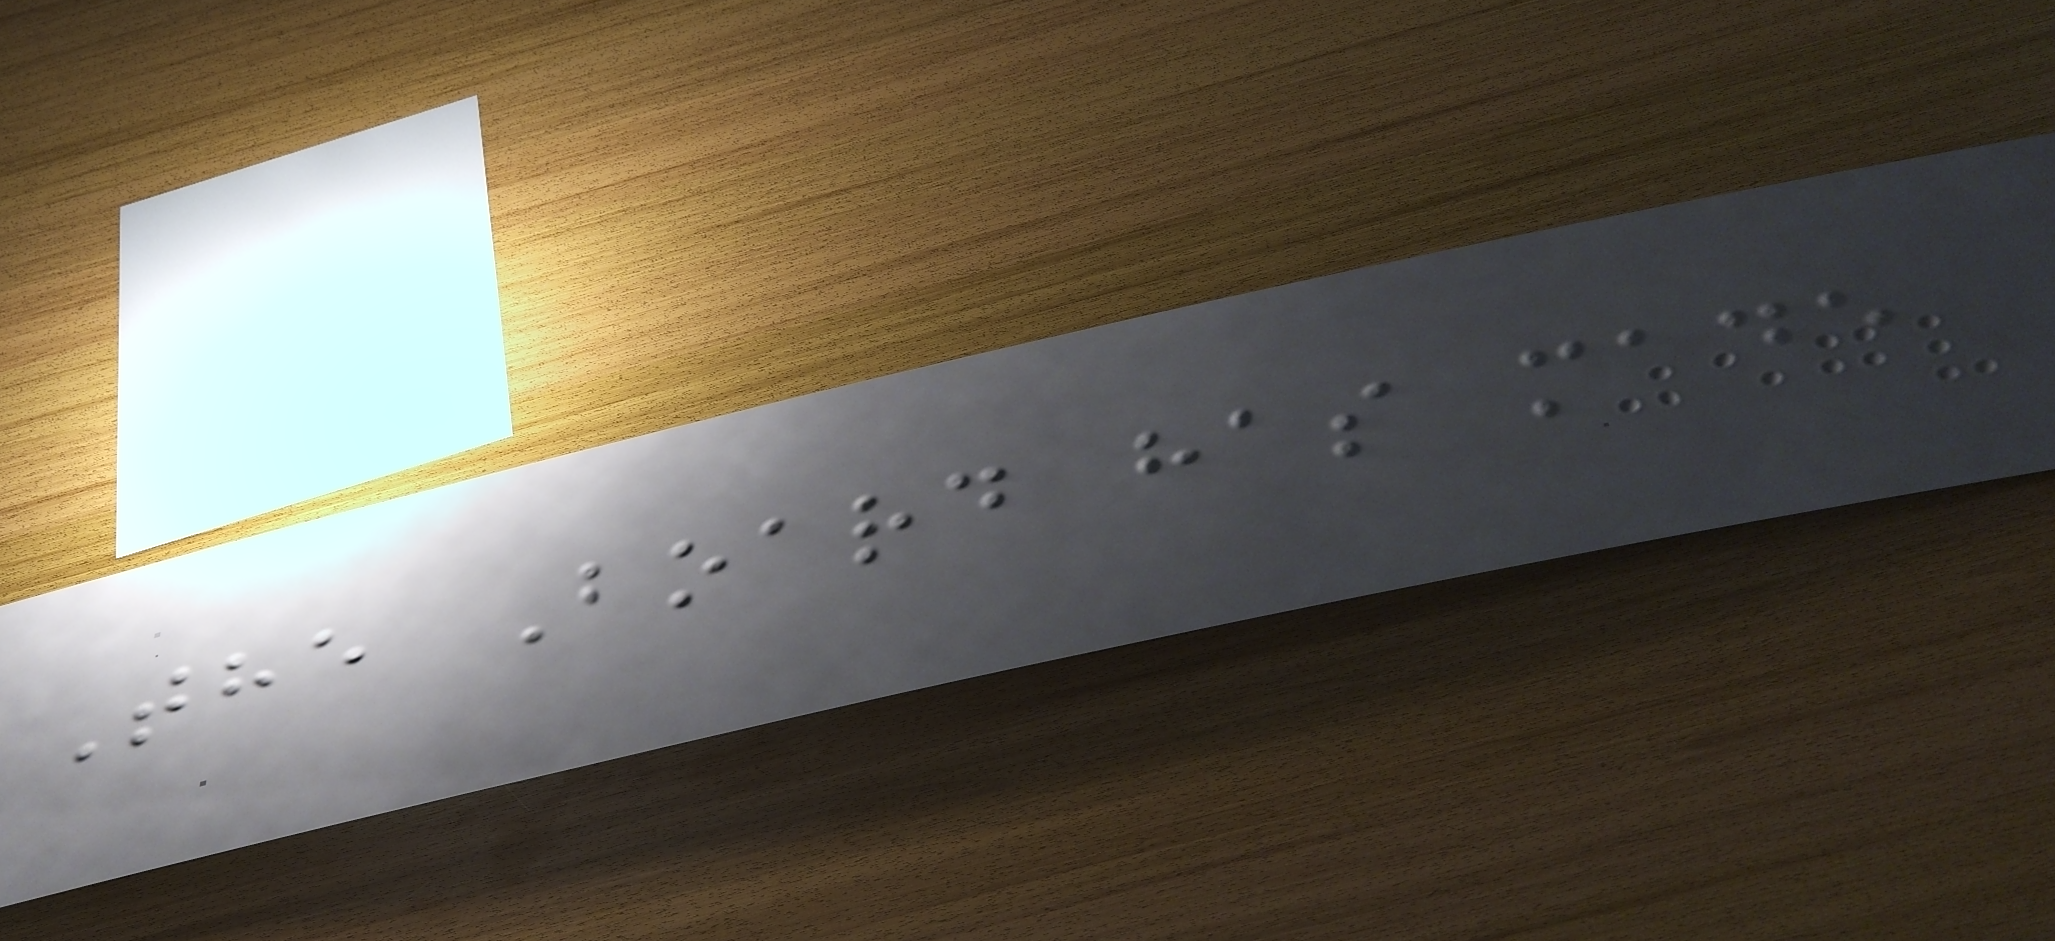The Board has made
